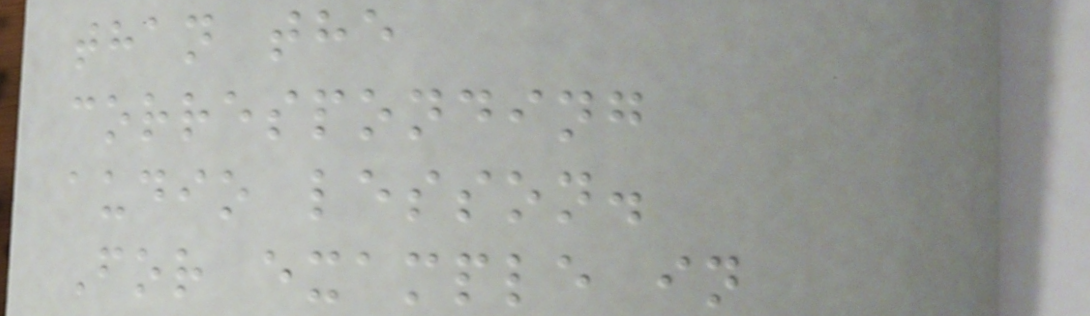than the
corresponding
audio lesson.
For example in
